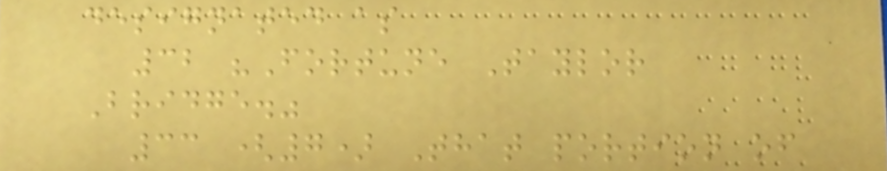designated as
32 "Fortune Taylor
Bridge."
33 (7) That portion of
